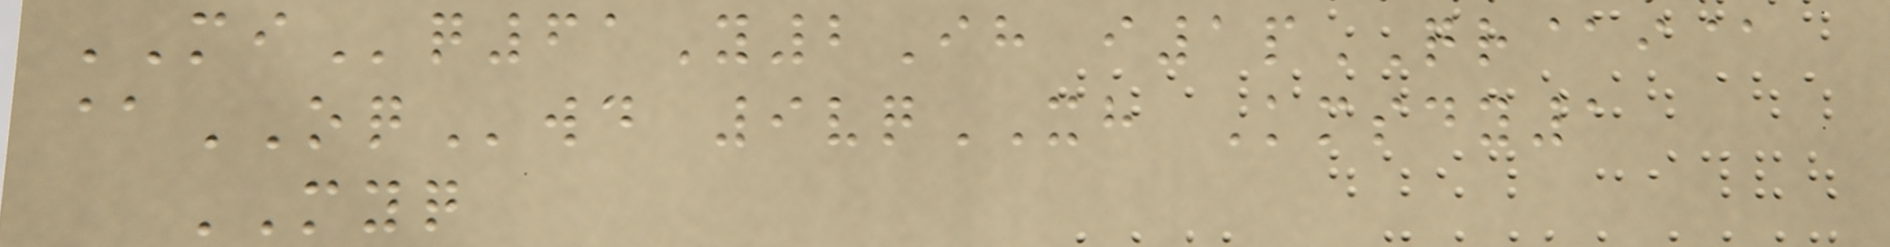MIq61Y2Ih i1pQR@i@
@OQwd 9vqXH Kmsdy1
MYQ
